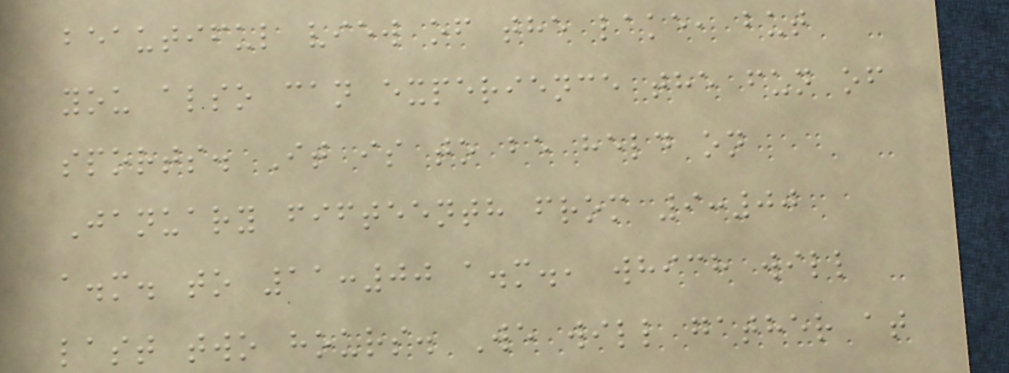beautiful view of the lake, but
you also can experience the fun of
sports. It is to be held on
January fifteenth from 9:00
a.m. to 11:00 a.m., which will
last two hours. We will gather at
